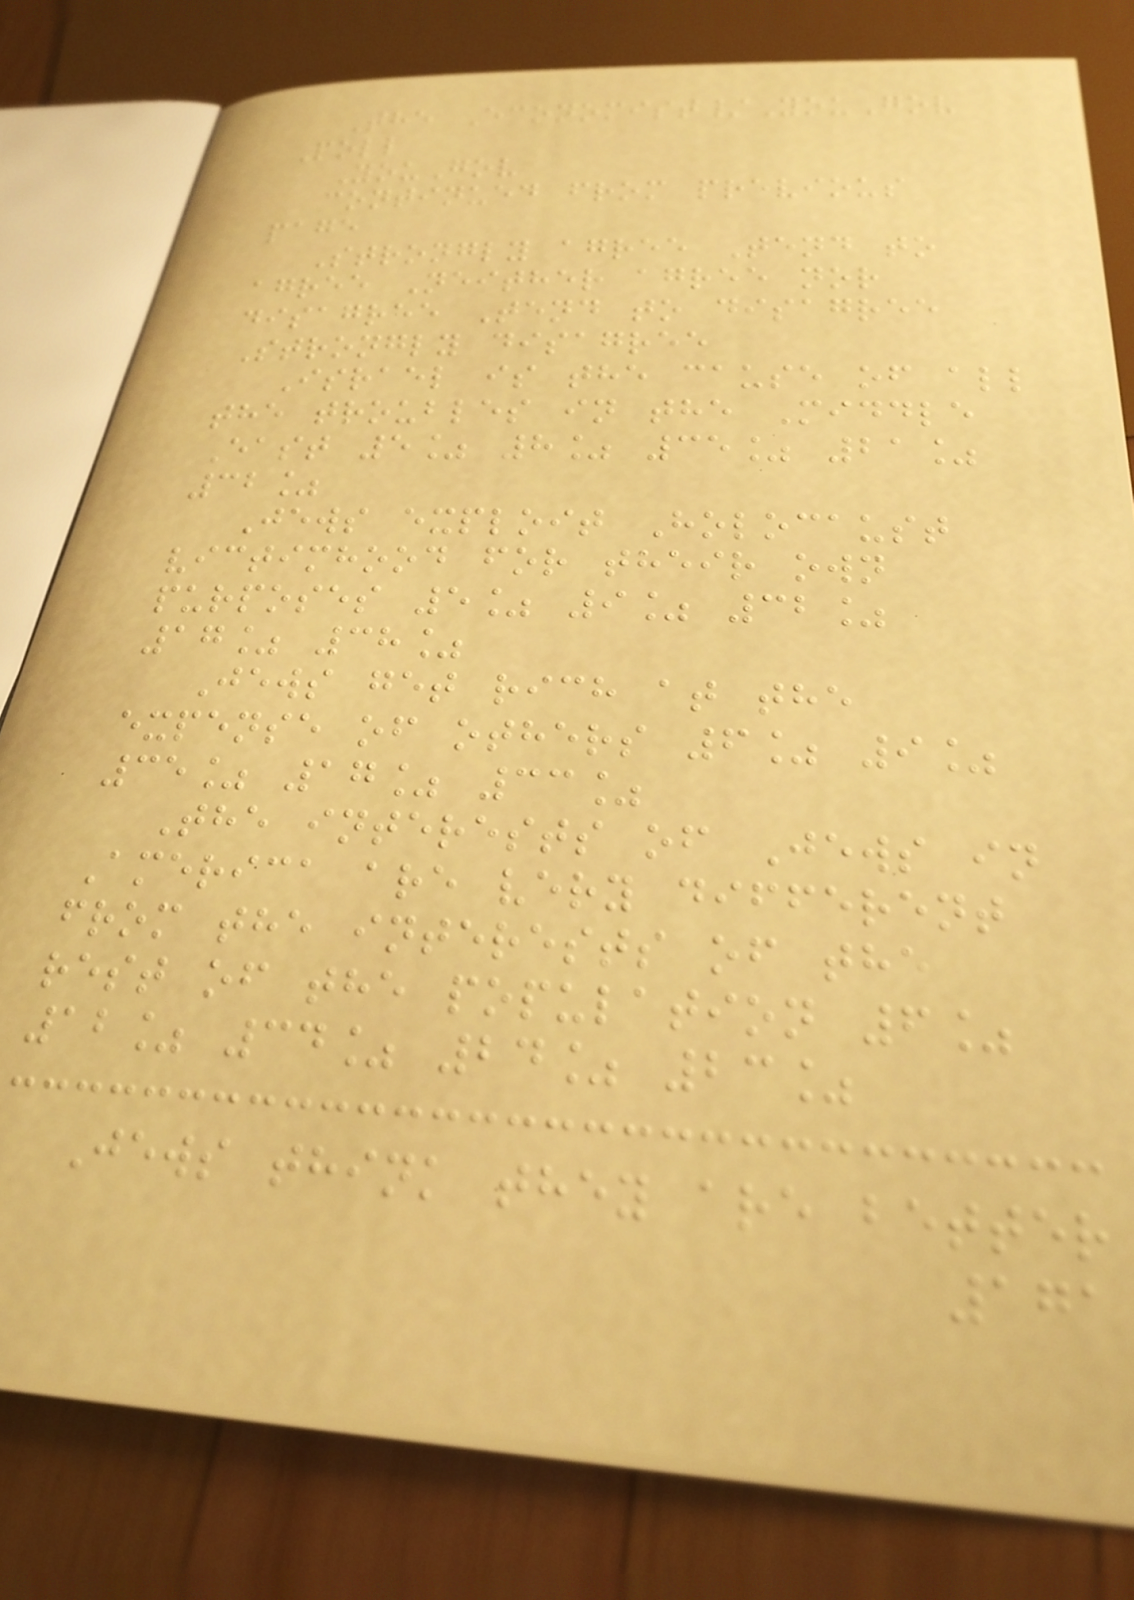The Economist/YouGov
Poll
YouGov
continued from previous
page
Strongly agree Tend to
agree Neither agree nor
disagree Tend to disagree
Strongly disagree
Israel is the cause of all
the troubles in the Middle
East 5% 8% 35% 21%
32%
Jews exploit Holocaust
victimhood for their own
purposes 5% 9% 32%
17% 38%
Jews get rich at the
expense of others 6% 9%
35% 17% 33%
The interests of Jews in
America are very different
from the interests of the
rest of the population 6%
12% 34% 24% 23%
Jews think they are better
171
